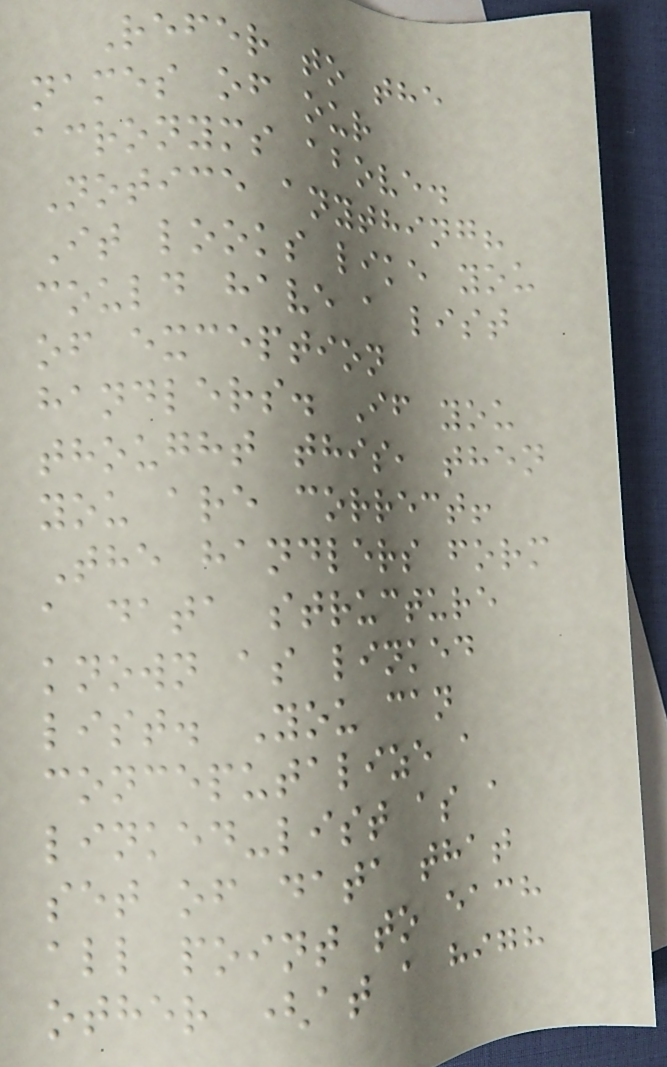Refer to the
names of our
acronyms above.
Notice anything?
It looks like you
could have a list
of exception
handlers. If you
thought this, then
you are correct!
The handlers form
a data structure
known as linked
list. You can
conceputalize a
linked-list as a
set of data that
all point to each
other (at a high
